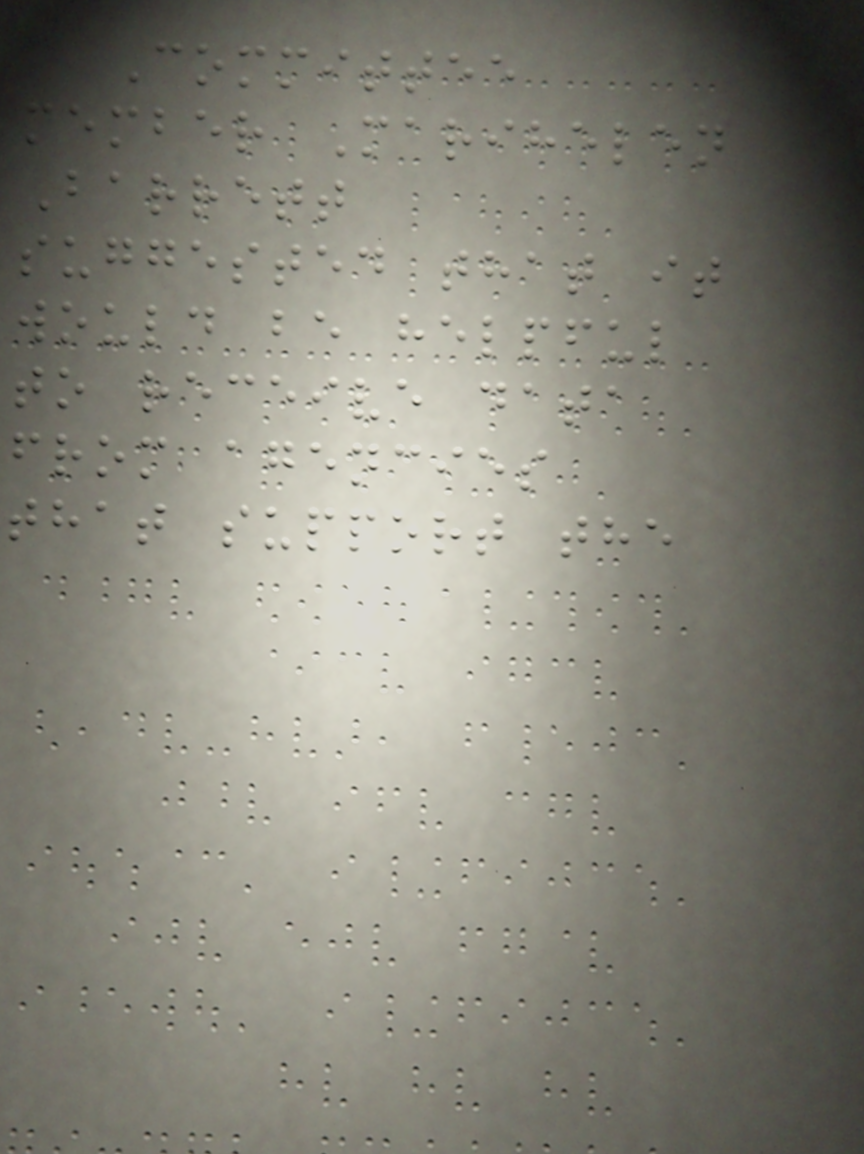Committee
member Marihelen
Barrett
suggested that it
would be helpful
to receive data
from agencies
that support the
